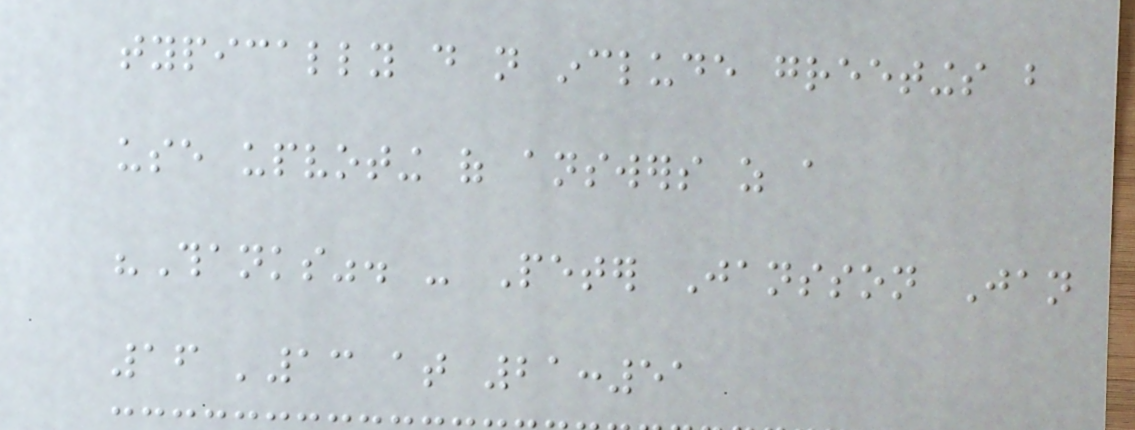typically do not include greetings but
use upvoting of answers as a
"Thanks". - Peter Jansson Jan
16 '13 at 21:51
